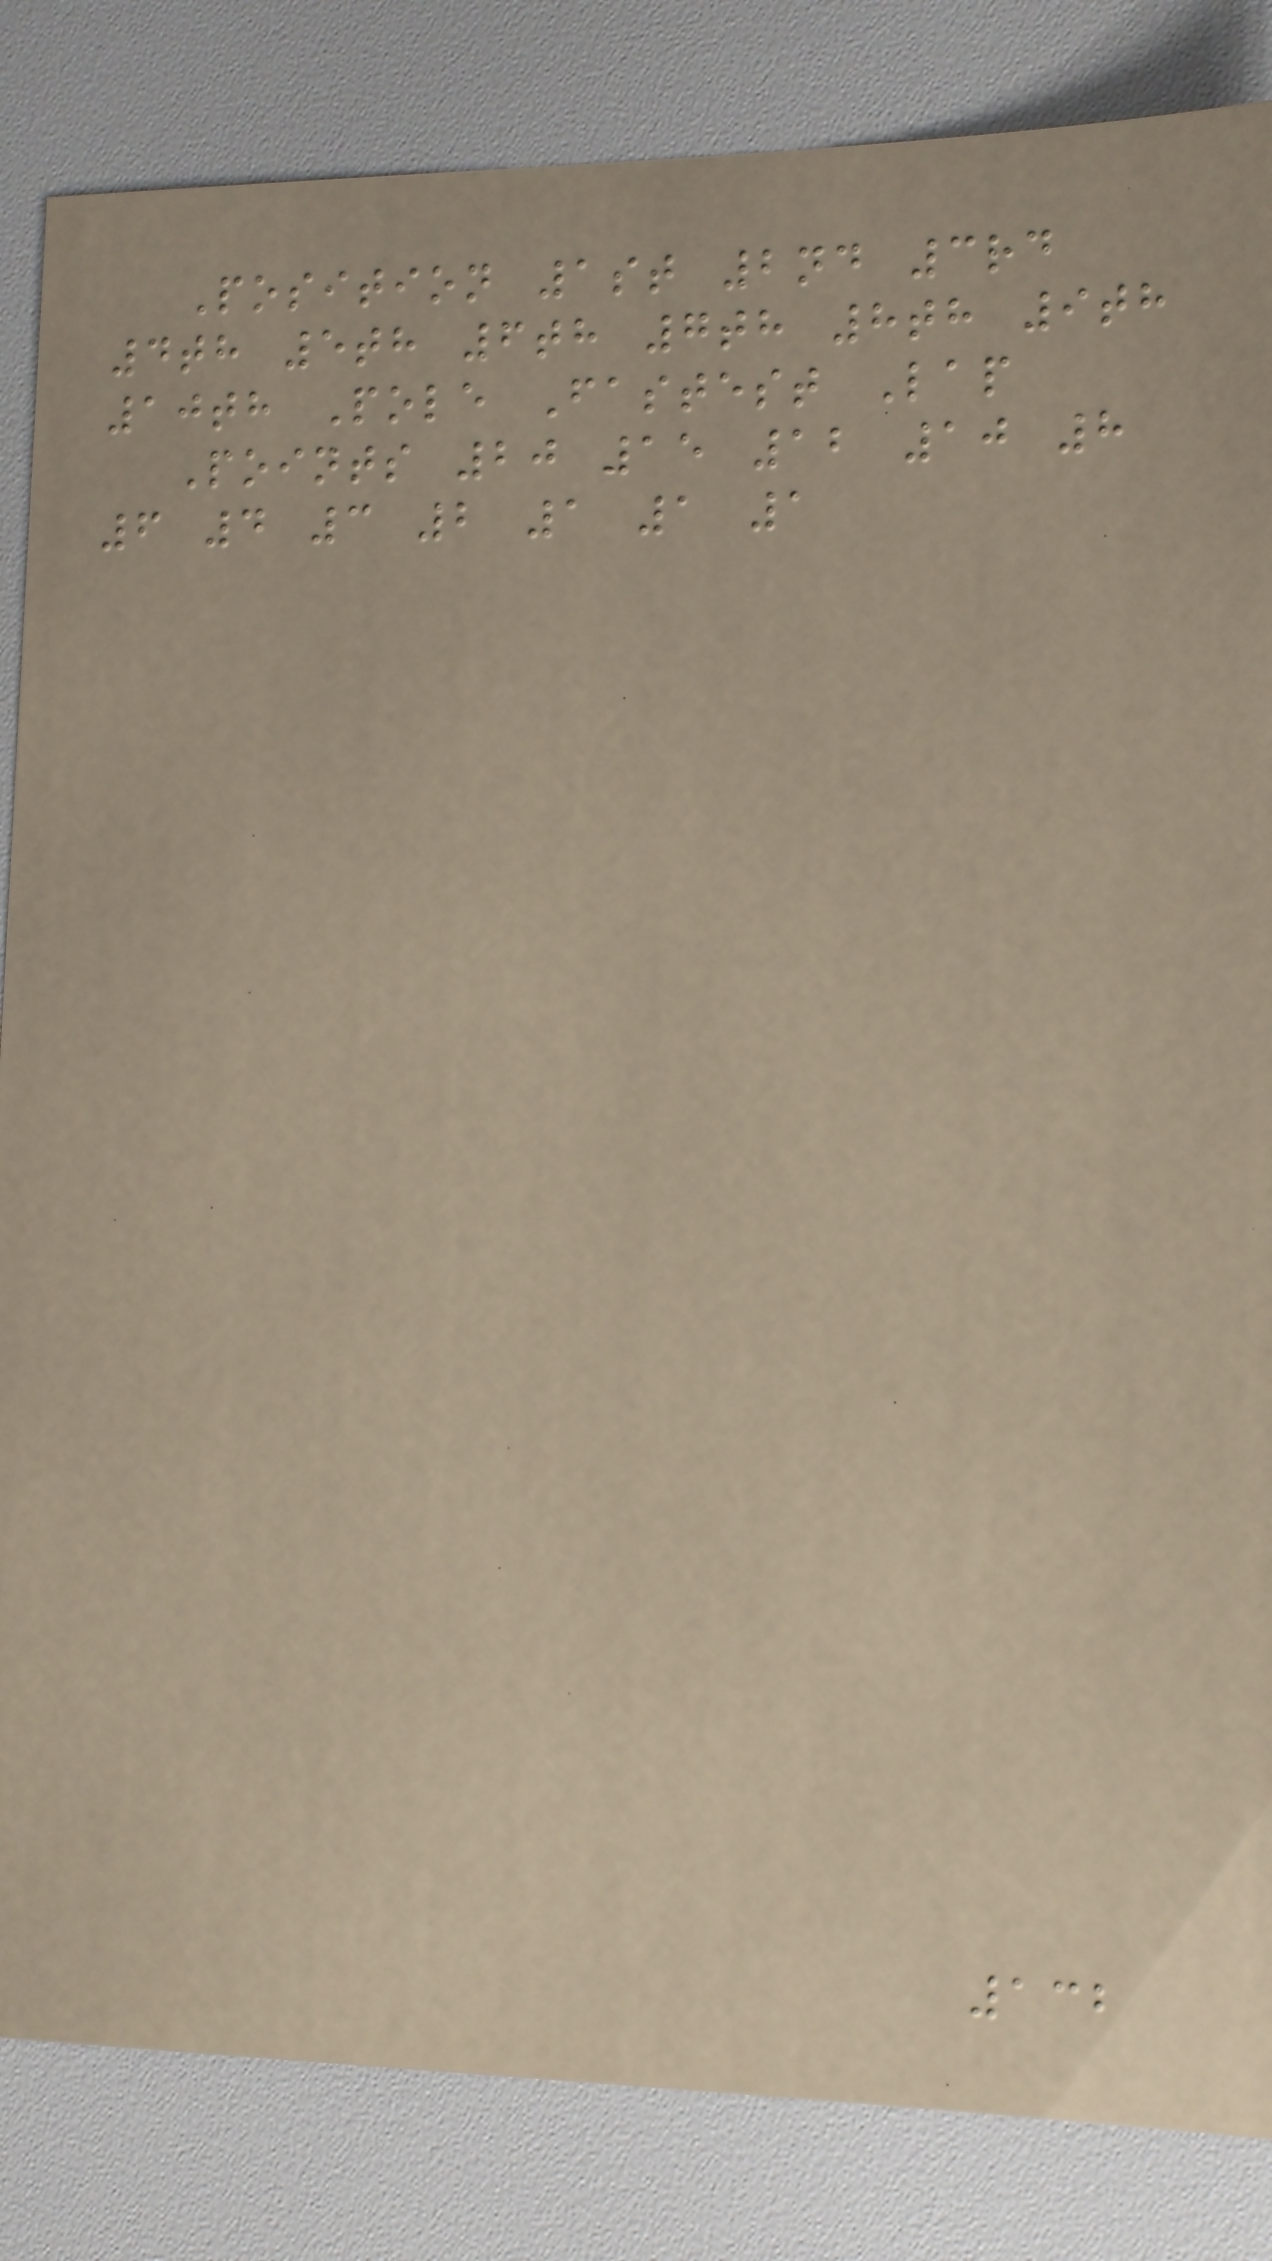Position 1st 2nd 3rd
4th 5th 6th 7th 8th 9th
10th Pole Fastest Lap
Points 20 15 12 10 8
6 4 3 2 1 1 1
132
